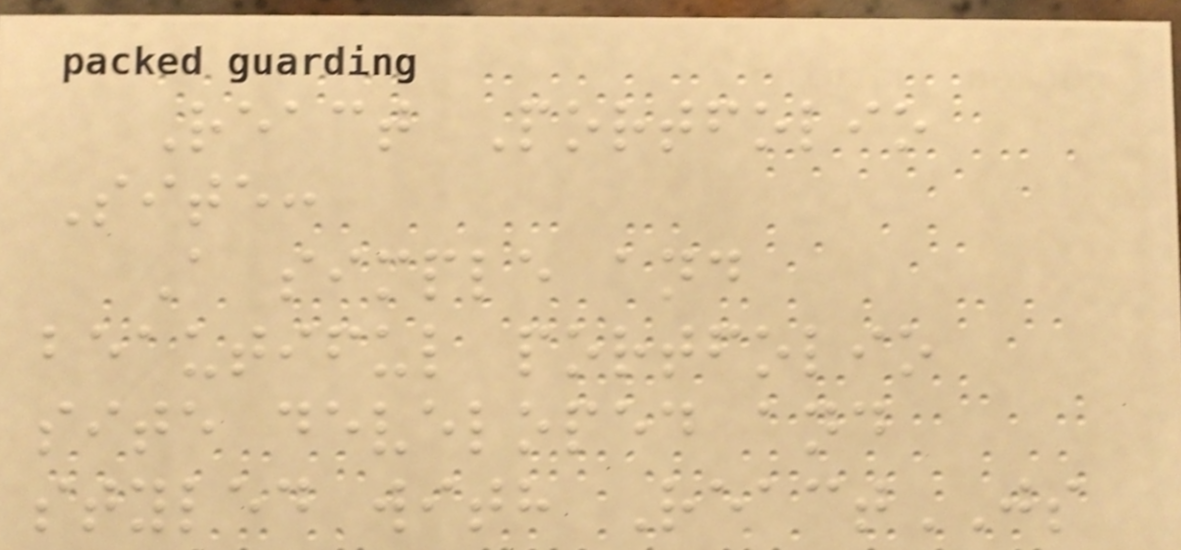React Portfolio
Site:
A simple and
beautiful portfolio
site developed and
styled with ReactJS
